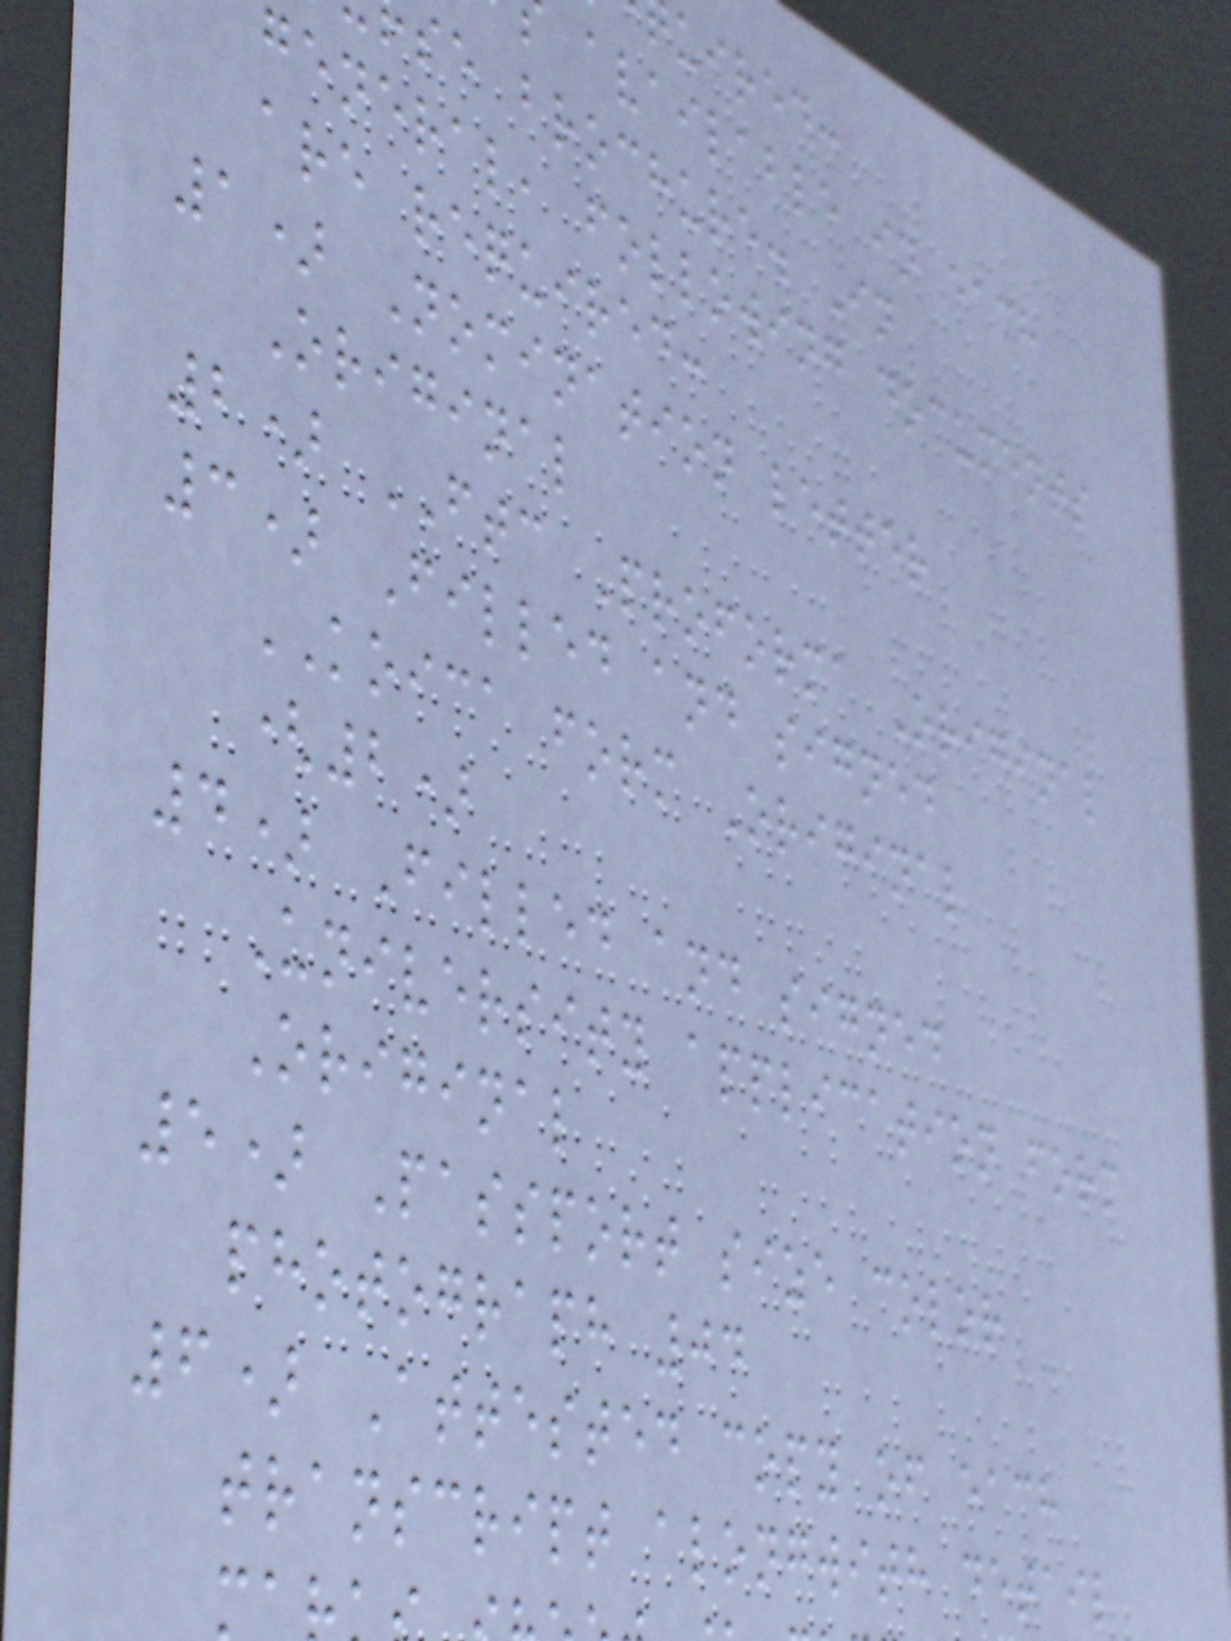uired:
available in each
se brochure. In
general, following documents
are required:
1) Nomination letter
Original
2) FTC Proforma Original
3) Filled and signed
KOICA form Original
(2)
4) Filled and signed
University application form
Original
5) Passport size color
photograph 04
6) Attested copy of each
transcript alongwith detail
